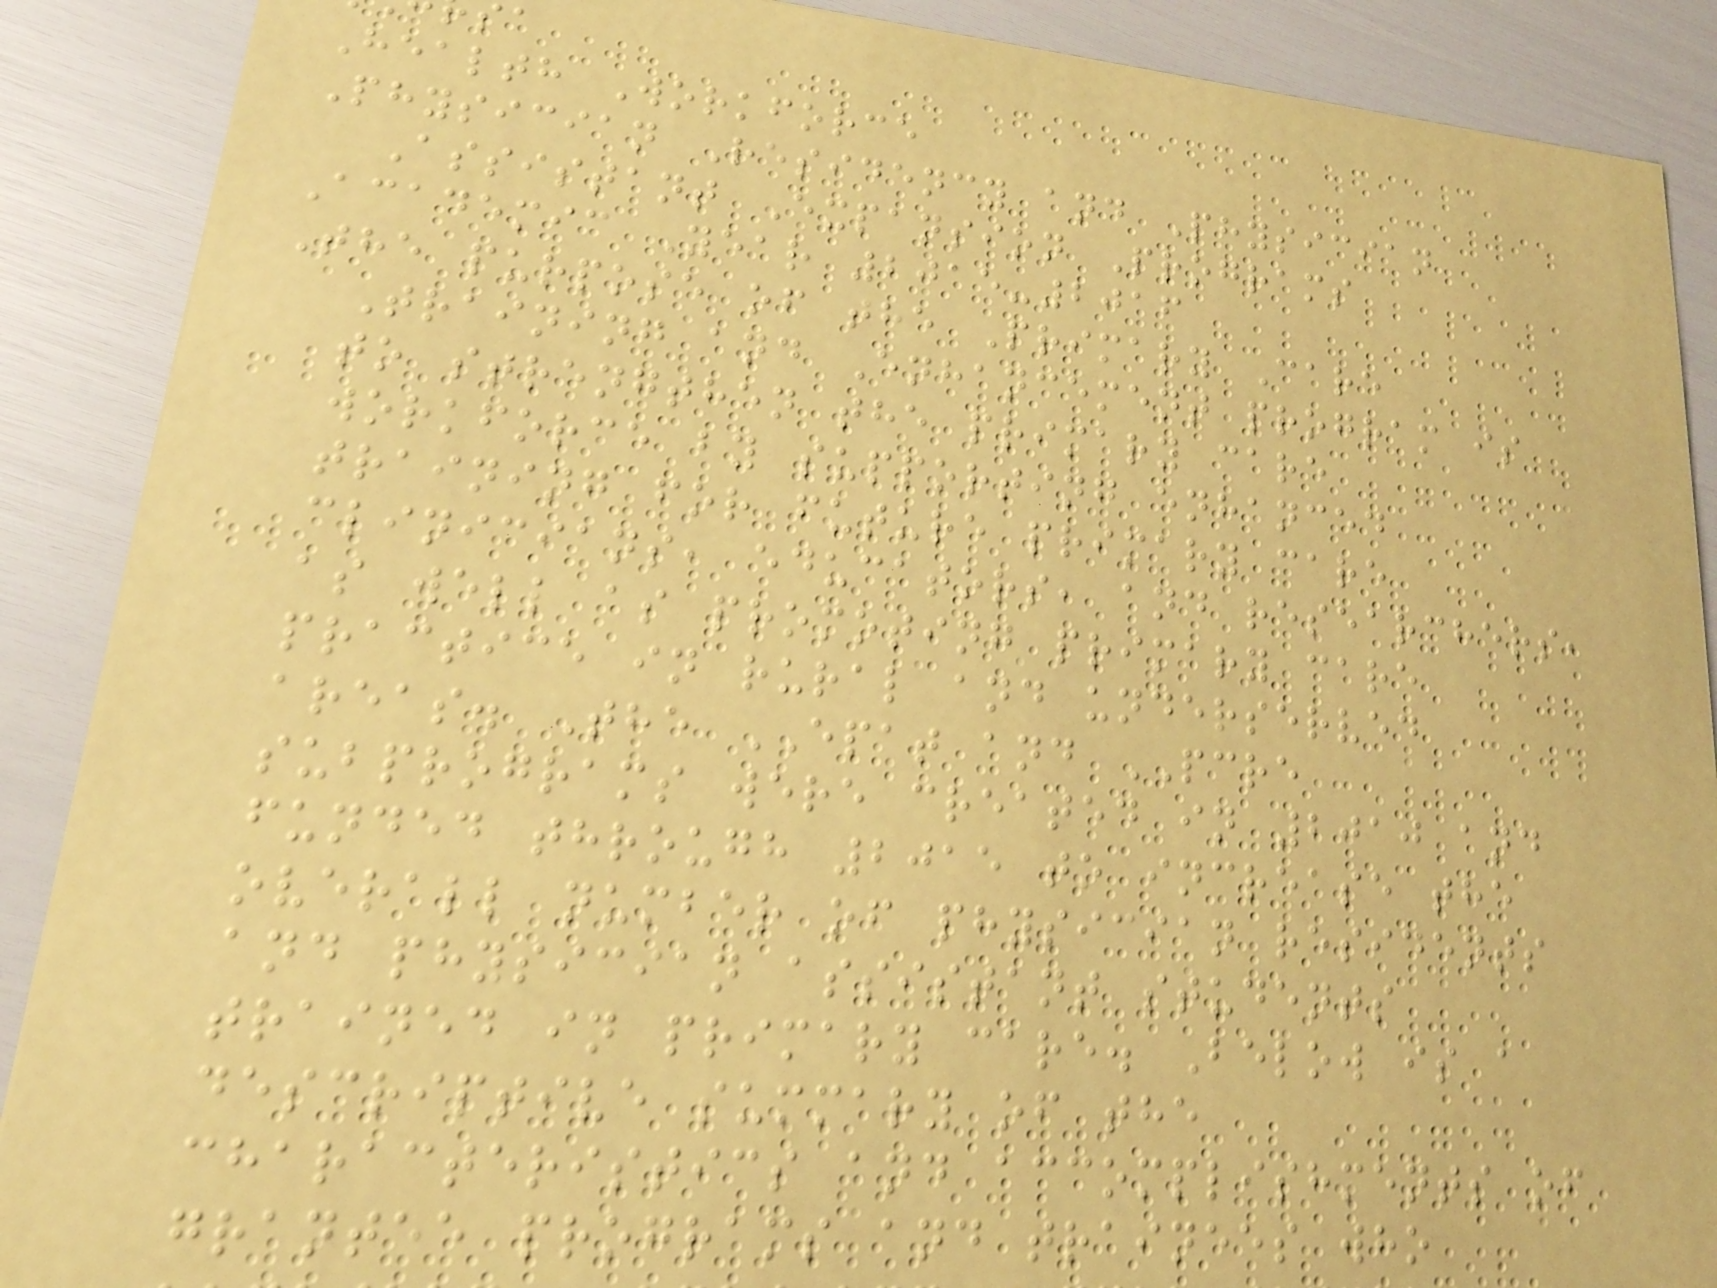Health Workforce
Physician Residency and Physician
Assistant Expansion Programs
Academic Year 2015-2016
The purpose of the Primary Care
Training and Enhancement program is
to strengthen the primary care
workforce by supporting enhanced
training for future primary care
clinicians, educators, and researchers,
as well as promoting primary care
practice in rural and underserved
areas. The EPAT and PCRE
subprograms were created in 2010 and
funded through 2015 to increase the
overall number of physician residents
and physician assistant students
trained in primary care. Below is a
descriptive summary of the
characteristics and accomplishments of
grantee programs and trainees who
